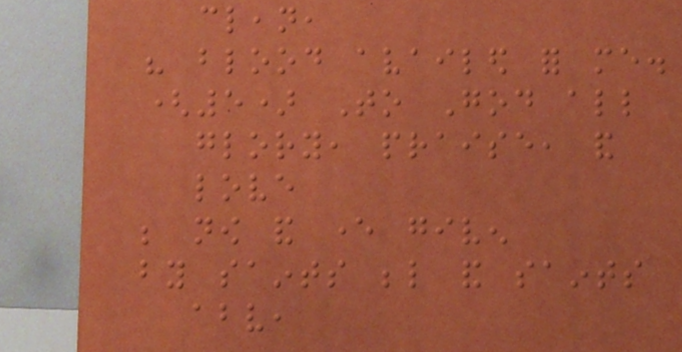clean,
his blood availed for me.
(5) To God all
glory, praise, and
love
be now and ever given
by saints below and saints
above,
